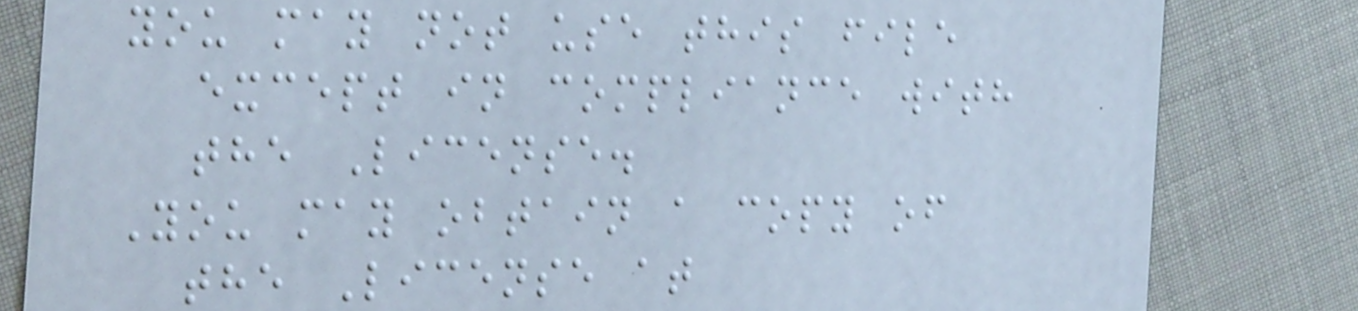you may not use this file
except in compliance with
the License.
You may obtain a copy of
the License at
